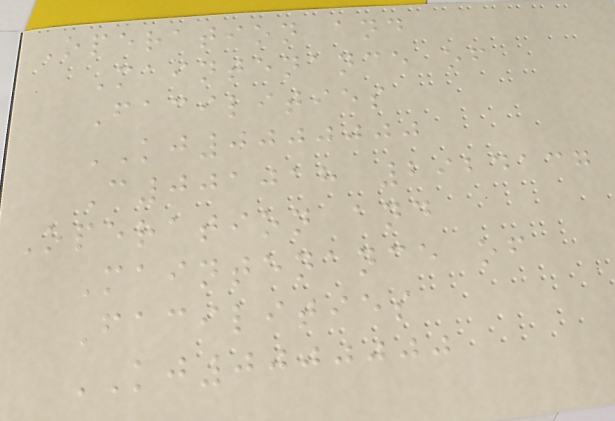Operation and
Maintenance of
Facilities
KJ0000000
C001018 2924137
Operation and
Maintenance of
Facilities
KJ0000000
